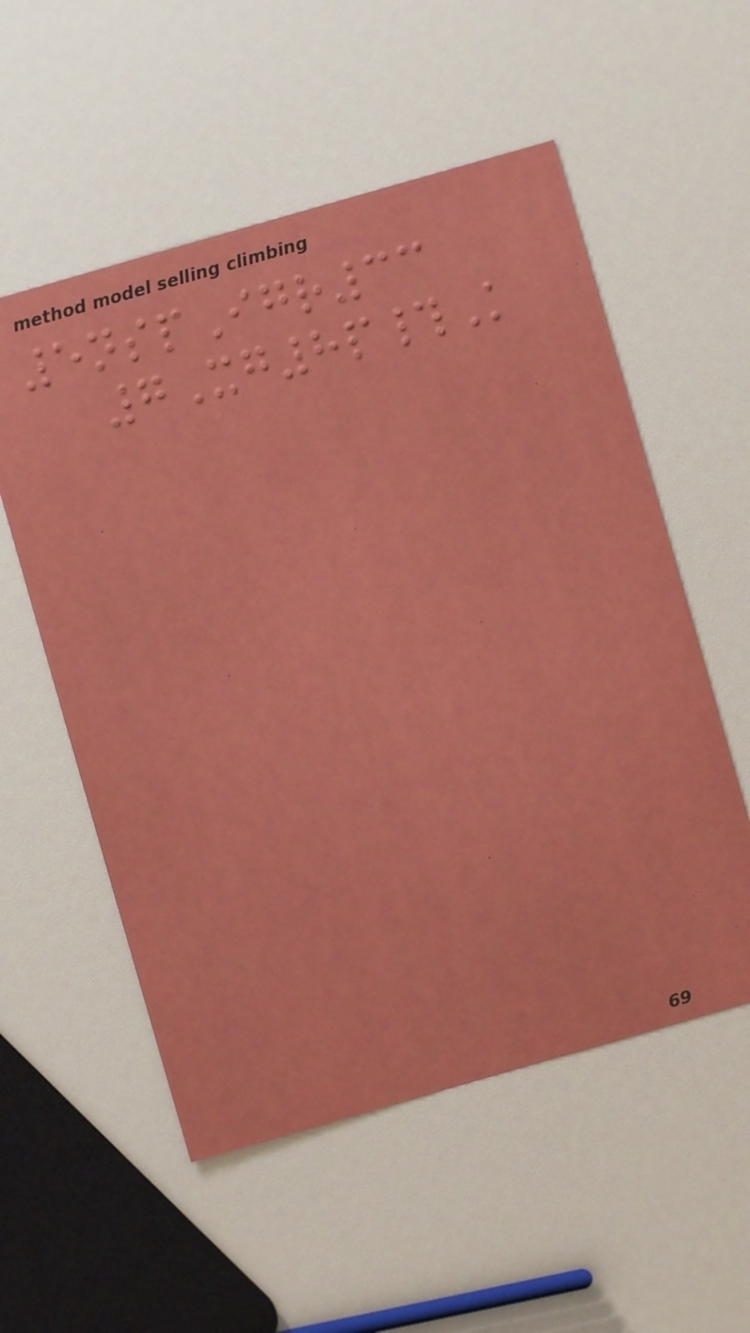5nspIgr33
7Xg8p#K
